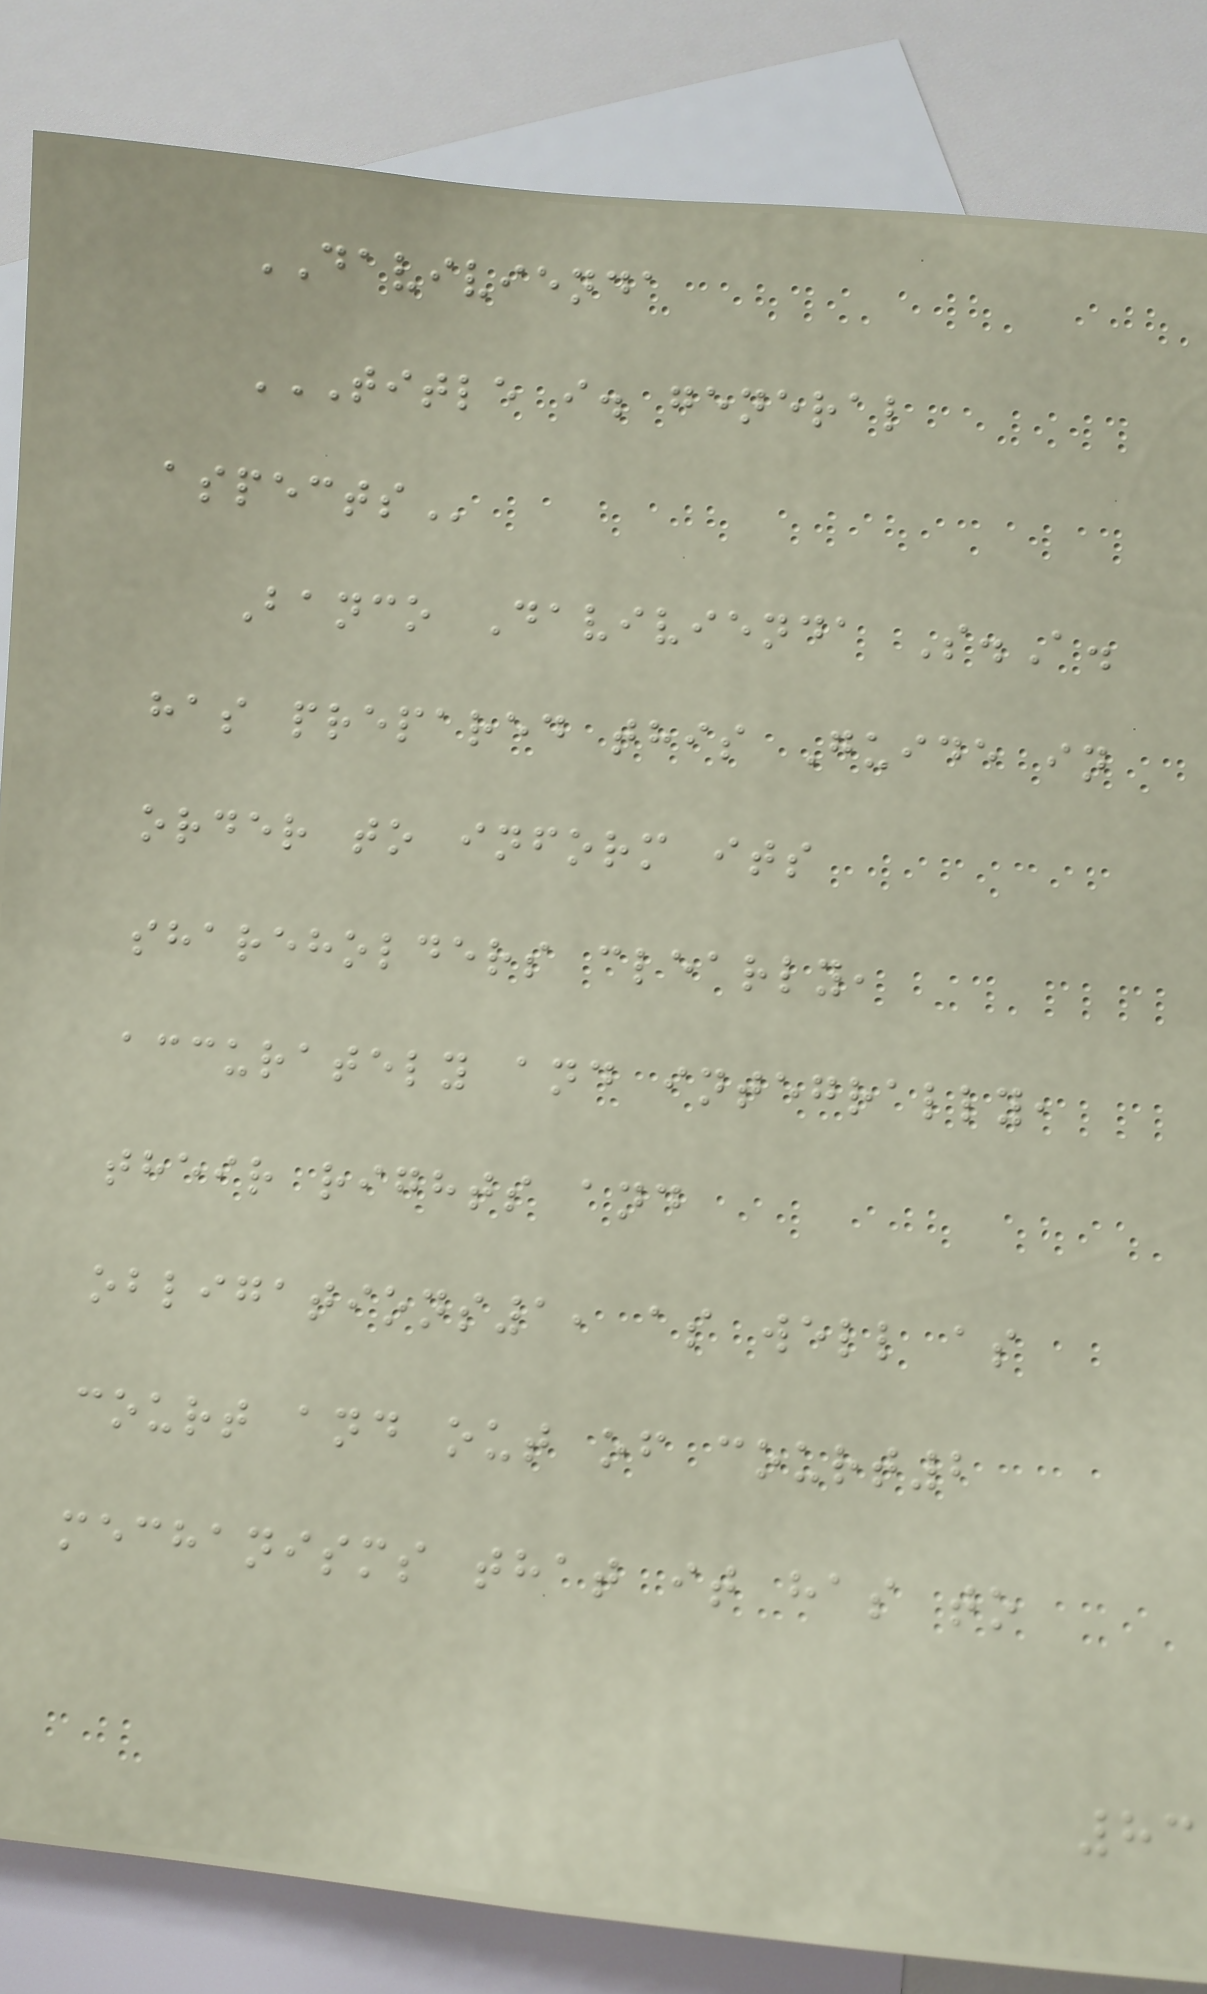DAVIVIENDA
TITLE I. GENERAL
ASPECTS
Banco Davivienda S.A.
has prepared this Guide in
order to inform its
shareholders clearly,
accurately and integrally,
their rights and
obligations1, as well as
court and out of court2
mechanisms that it has to
83
